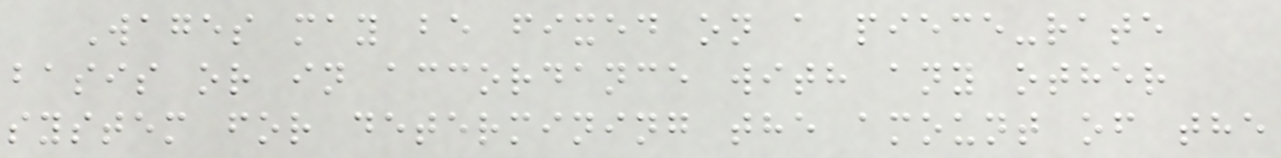Wages may be fixed on a piece-rate
basis or in accordance with any other
system for determining the amount of the
